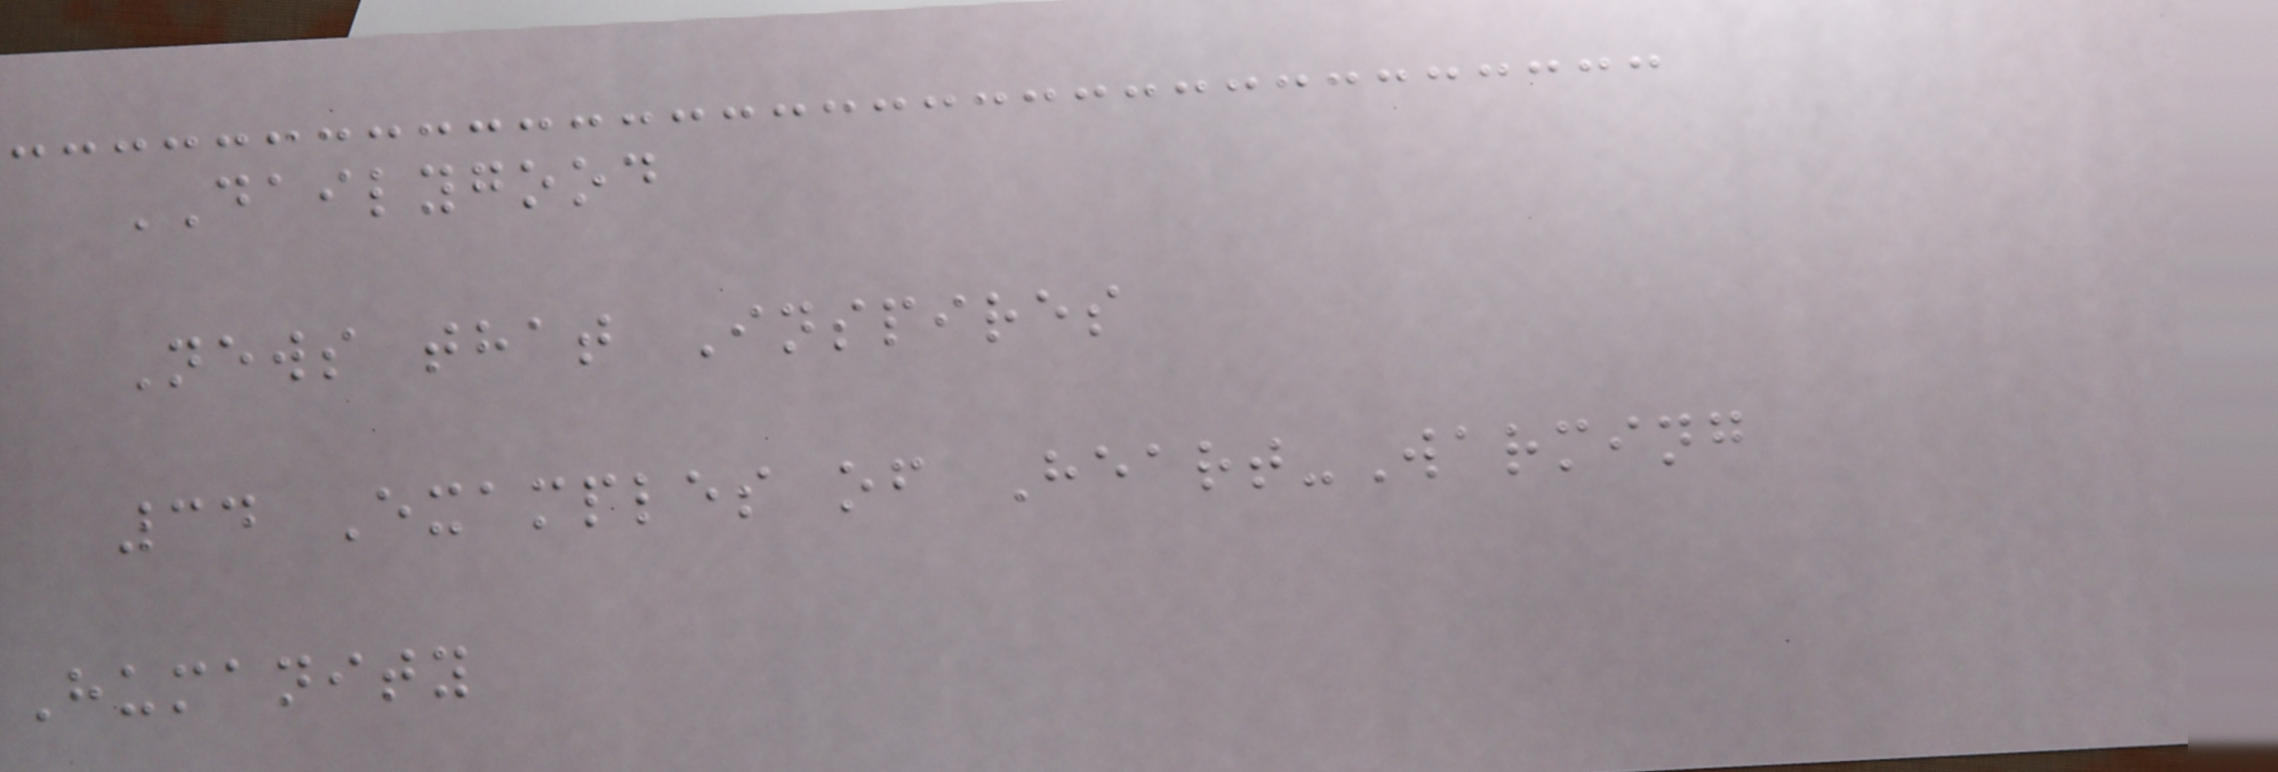DAILYGOOD
News that Inspires
34 Examples of Heart-Warming
Humanity
